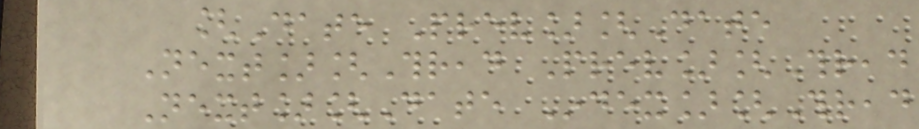[Date Prev][Date
Next][Thread Prev][Thread
Next][Date Index][Thread
